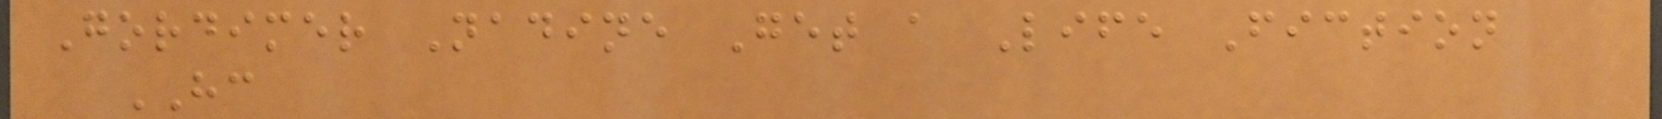Gordimer Nadine Get a Life Fiction
HC
